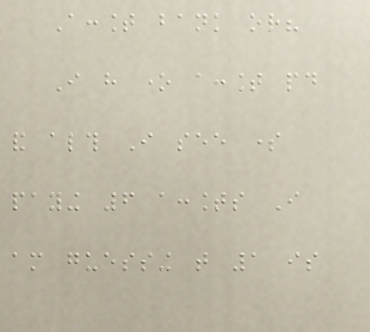Account bank or?
I have one account paid
and although I see some
paying 6 accounts I
am guessing that 1 is
